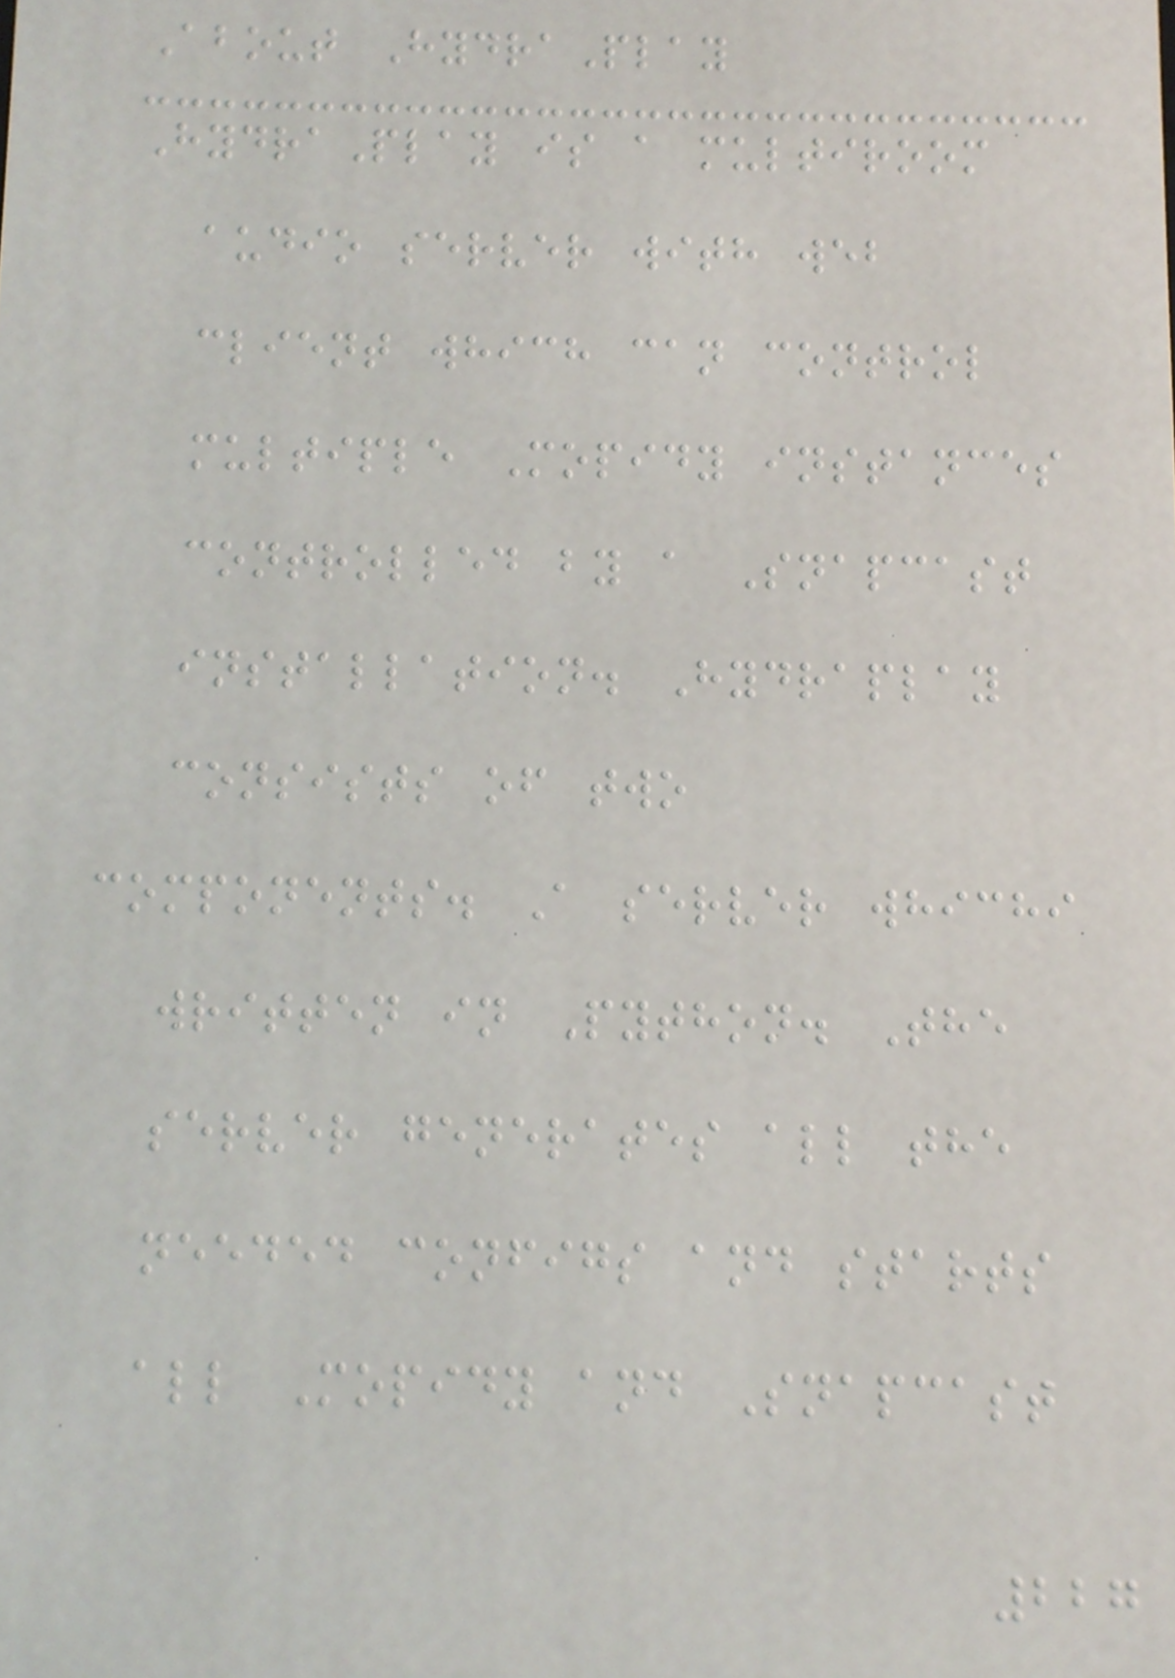About HydraPlay
HydraPlay is a multiroom
audio server with web
client which can control
multiple Mopidy instances
controlled by a Snapcast
installation. Hydraplay
consists of two
components. A server whichi
written in Python. The
server generates all the
needed configs and starts
all Mopidy and Snapcast
227
